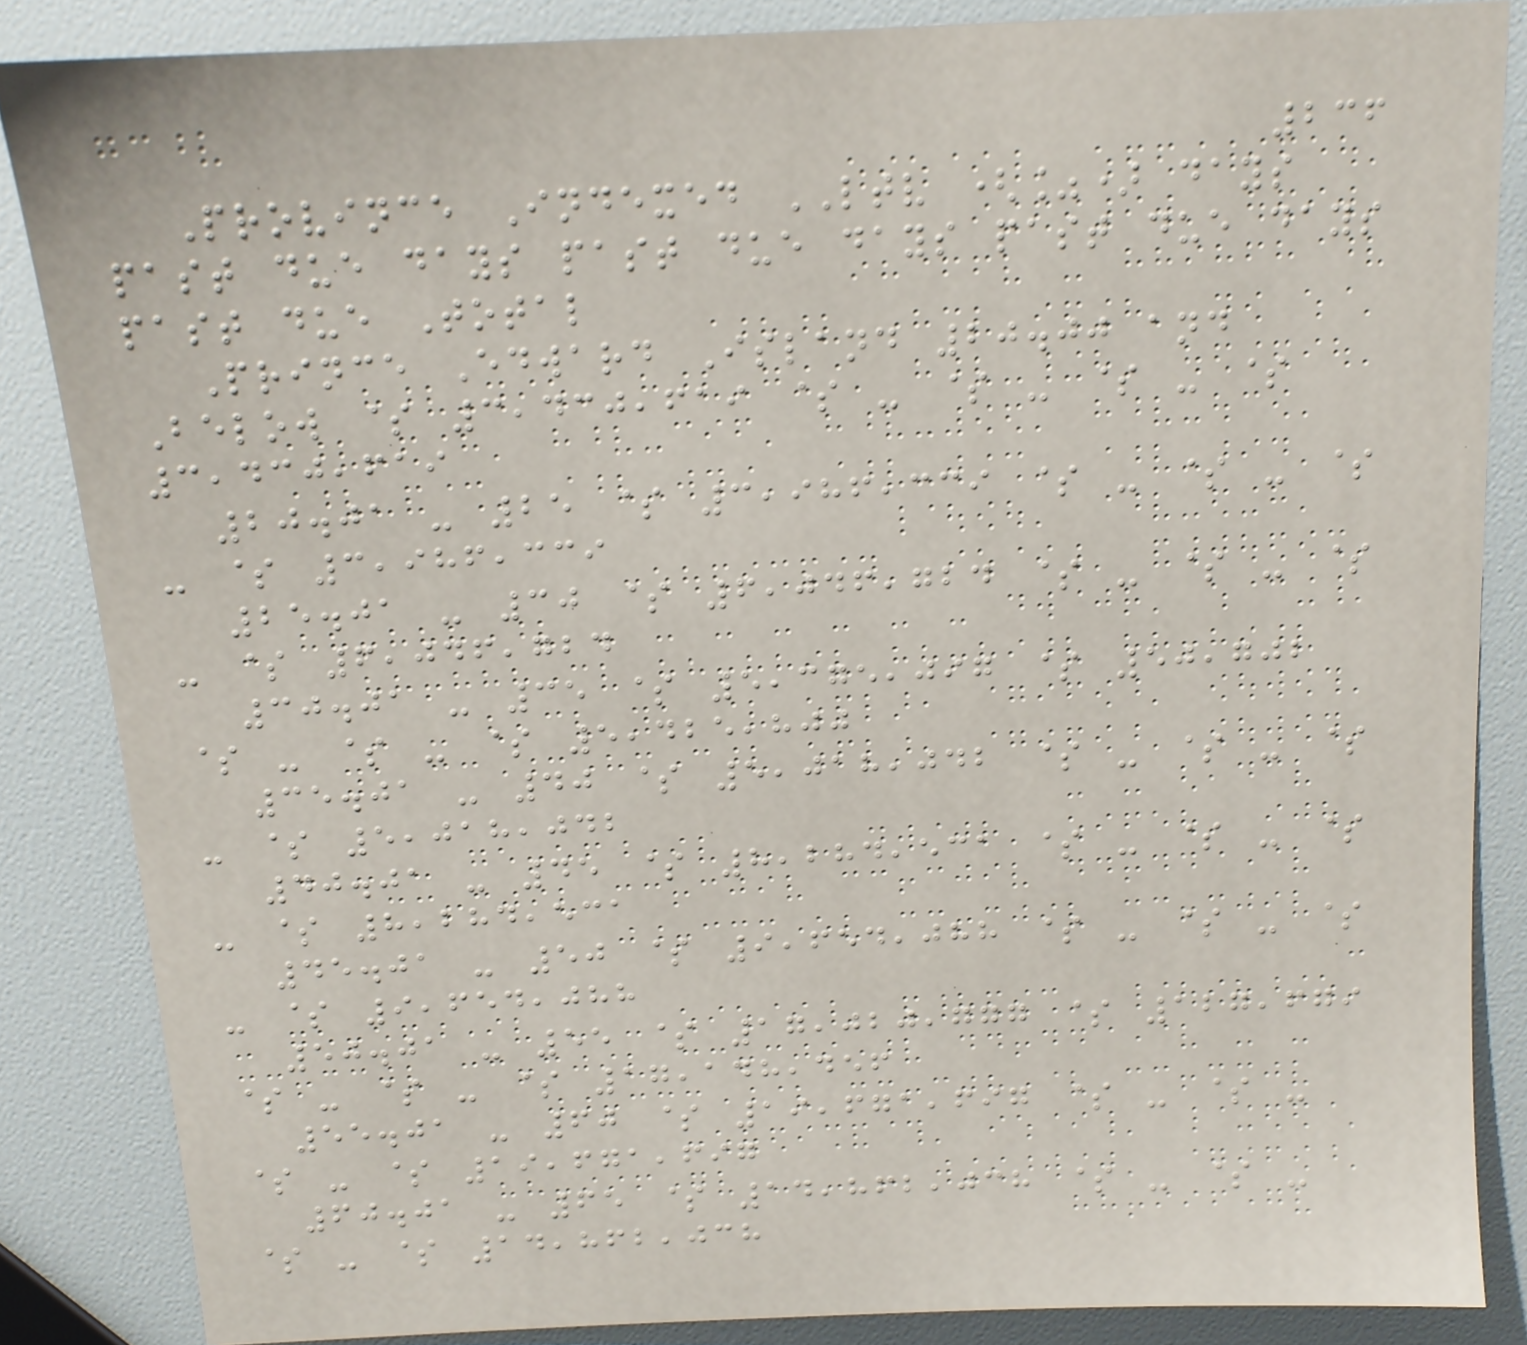236
Province Indexed LTV (%) days
past due days past due days past due days
past due Total
Prince Edward Island 20.00 and
Below $ 3,430,619 $ - $ - $ - $
3,430,619
20.01 - 25 $ 3,986,339 $ - $ - $
- $ 3,986,339
25.01 - 30 $ 6,046,724 $ - $ - $
- $ 6,046,724
30.01 - 35 $ 5,375,097 $ 50,702
$ - $ - $ 5,425,800
35.01 - 40 $ 5,018,042 $ - $ - $
- $ 5,018,042
40.01 - 45 $ 8,284,531 $ - $ - $
- $ 8,284,531
45.01 - 50 $ 9,654,088 $ - $ - $
- $ 9,654,088
50.01 - 55 $ 17,020,777 $ 127,679
$ - $ - $ 17,148,456
55.01 - 60 $ 19,671,697 $ - $ -
$ - $ 19,671,697
60.01 - 65 $ 14,862,038 $ - $ -
$ - $ 14,862,038
